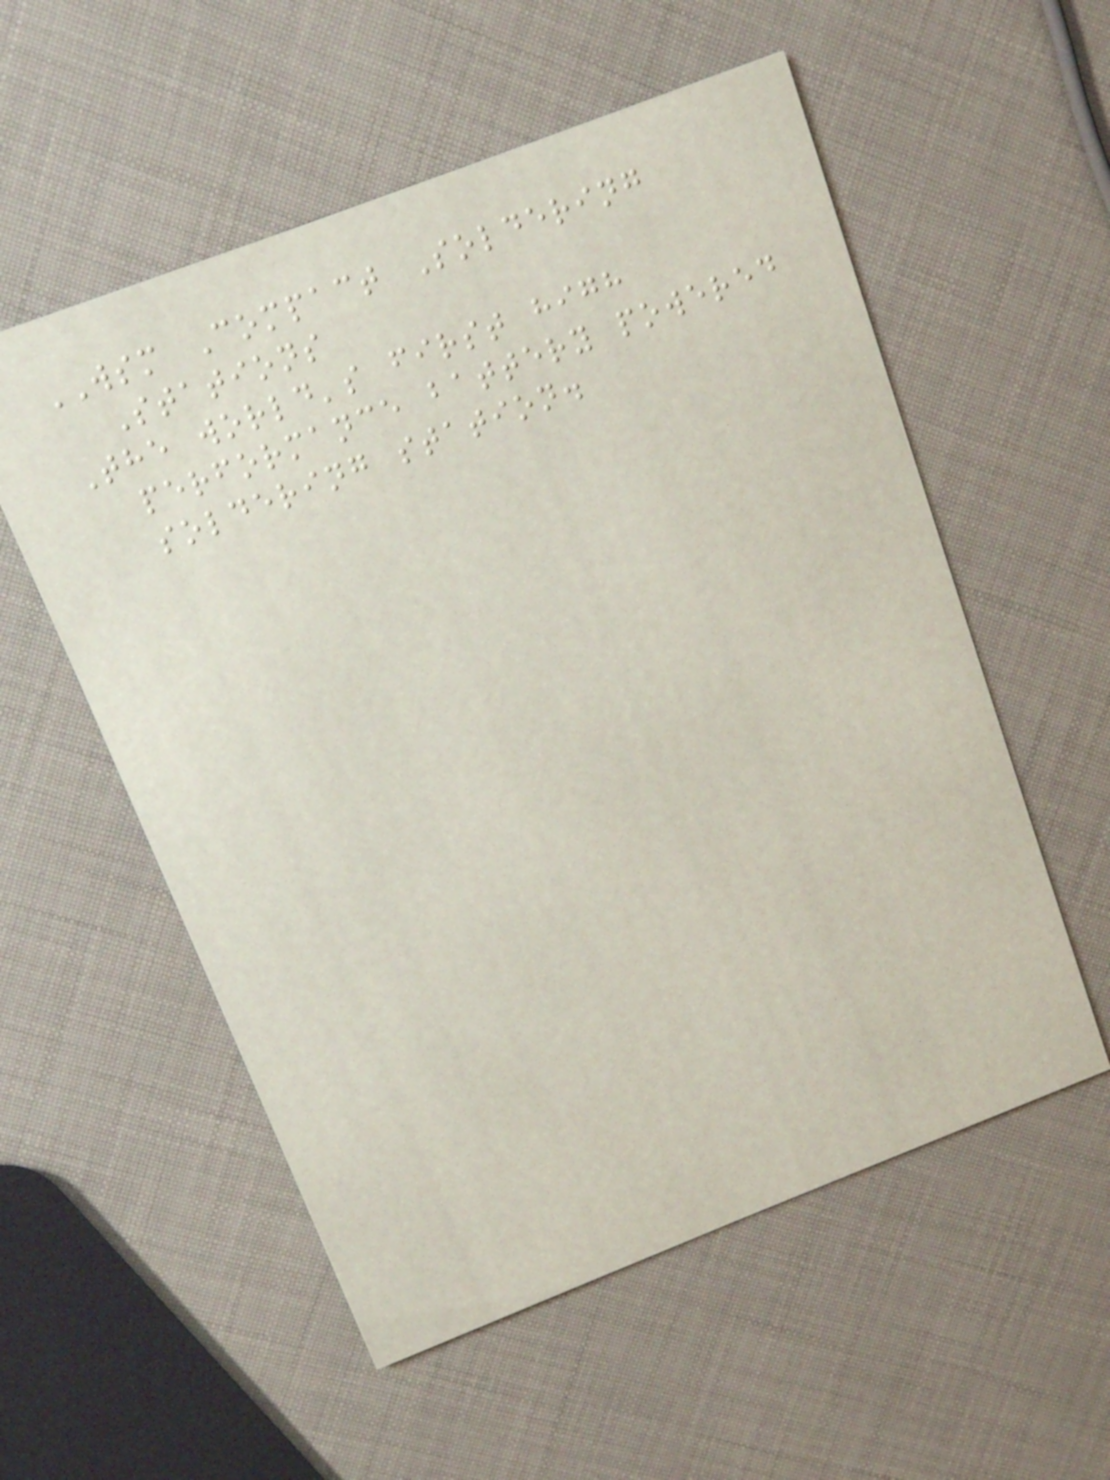WSM Compact Soldering
Stations
The world's first high
performance battery powered
soldering station.
